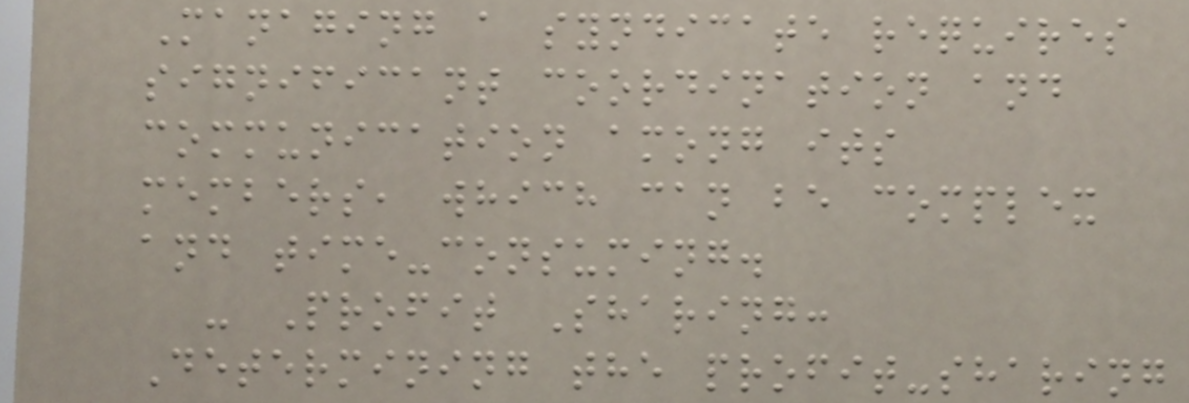Managing a syndicate requires
significant coordination and
communication among its
members, which can be complex
and time-consuming.
- Profit Sharing:
Determining the profit-sharing
